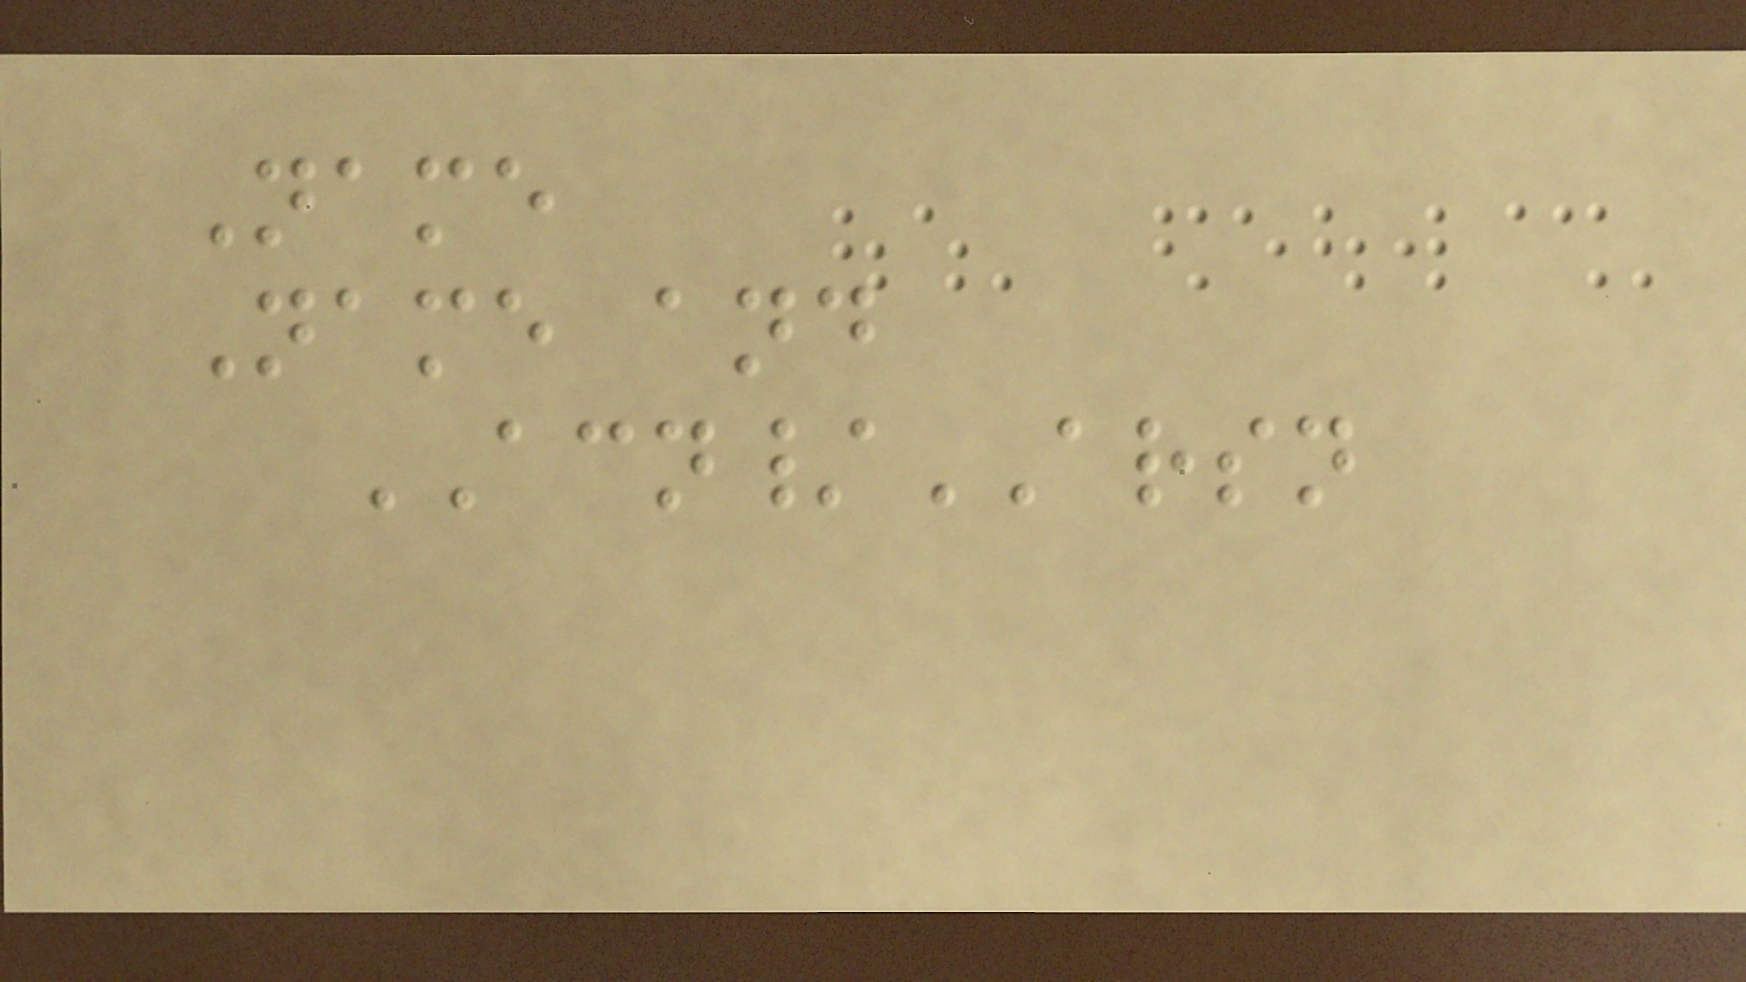Name
Name and
ACN/ARSN
